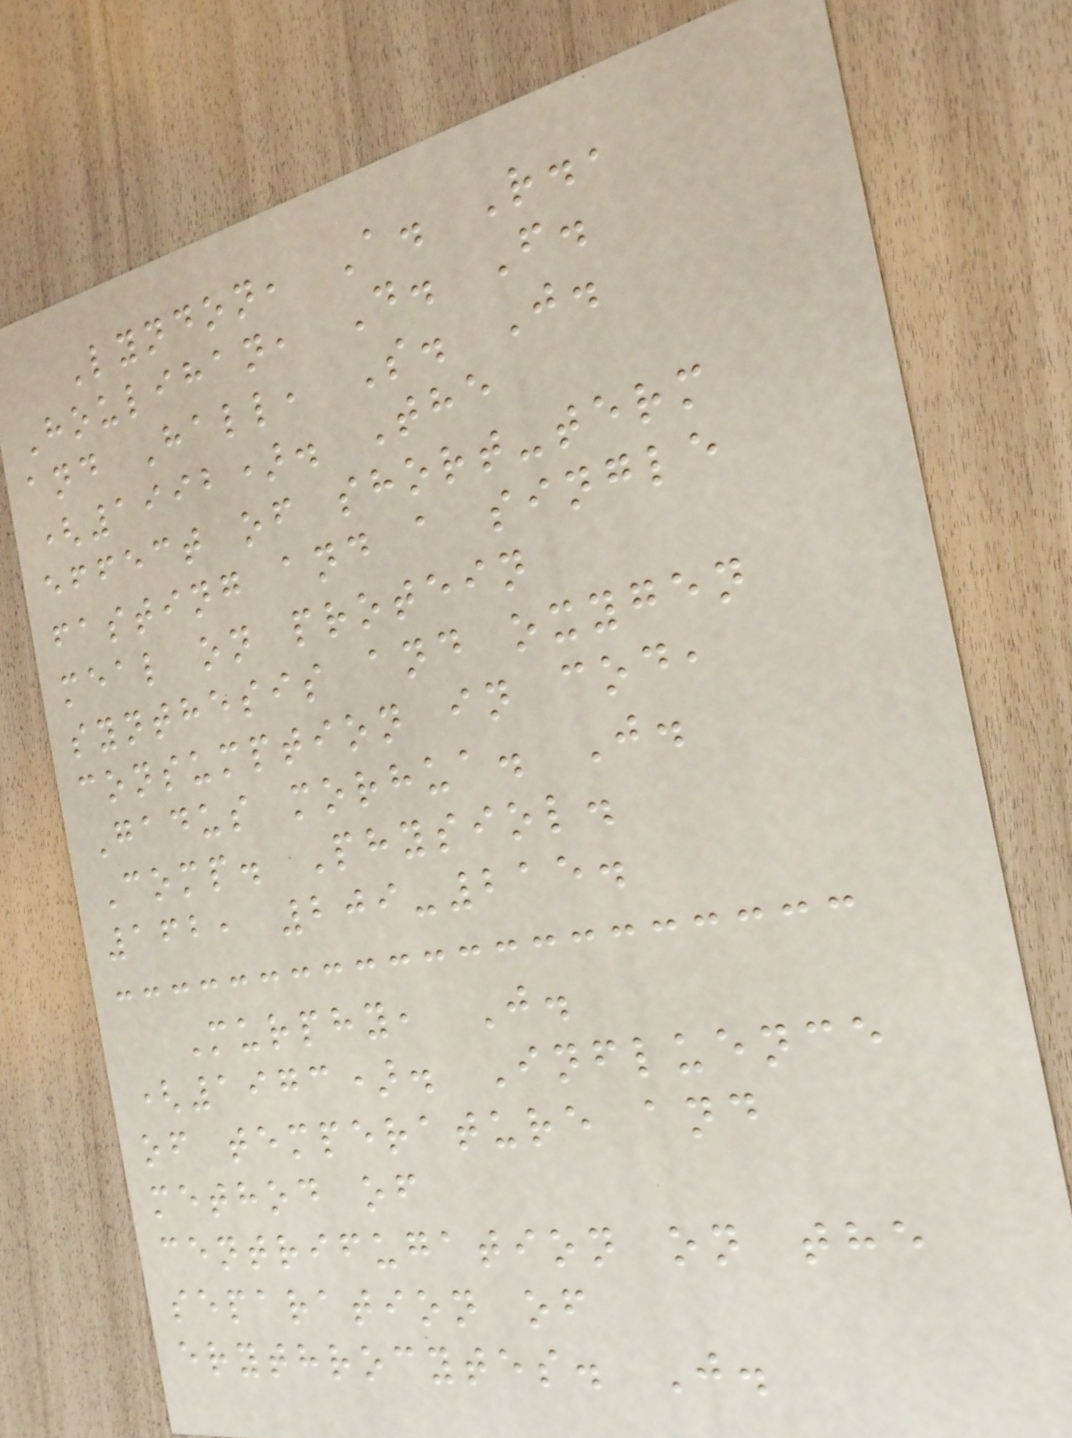Lyndon, A. R.,
Houlihan, D. F.
and Hall, S. J.
(1992). The
effect of short-term
fasting and a single
meal on protein
synthesis and oxygen
consumption in cod,
Gadus morhua. J.
Comp. Physiol.
162, 209-215.
Murphy, J.
(1973). Influence
of temperature and
method of
centrifugation on the
separation of
erythrocytes. J.
